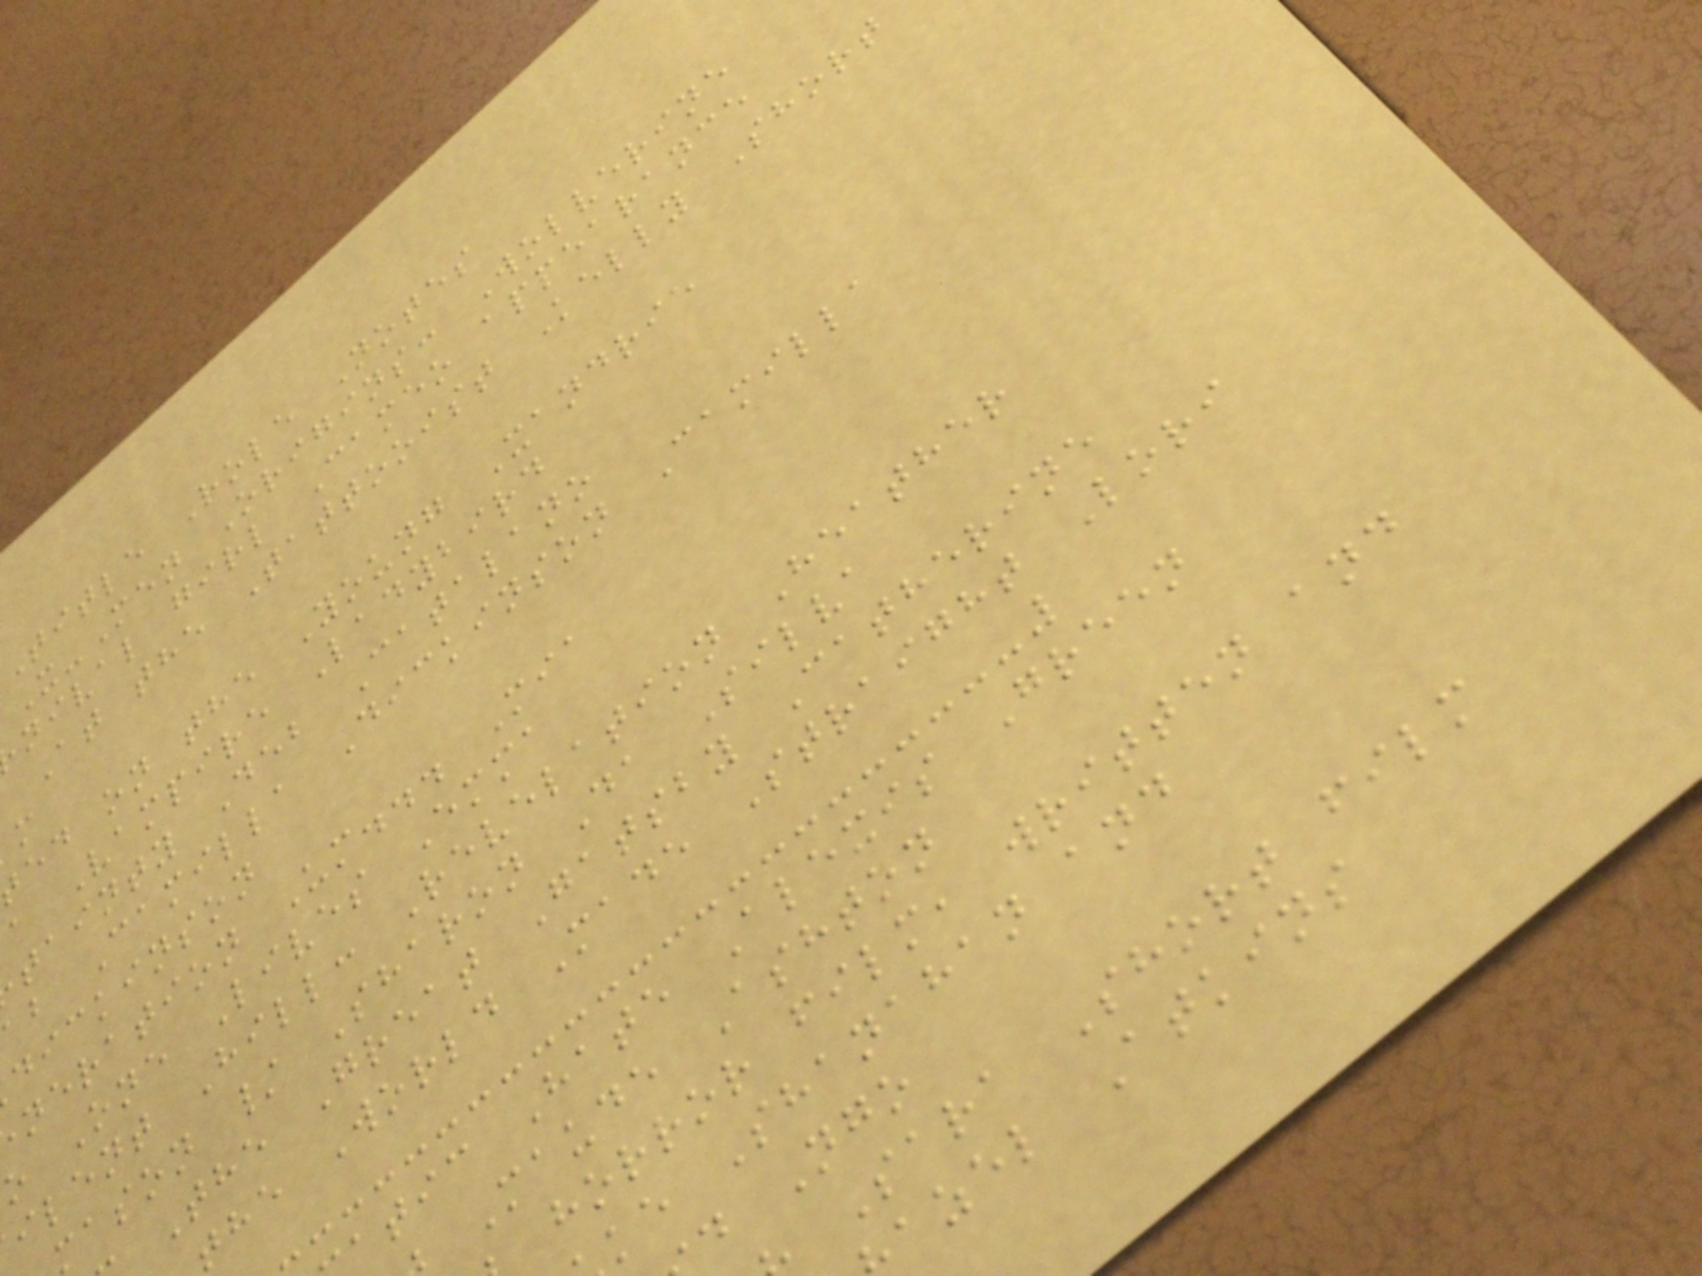Title Role Notes
X-Men Origins: Wolverine
nival girl Cameo appearance
At the Tattooist Kelly Short
ed on the Young Xandrie
a Vampire Ladybird
tainty Deb Catalano
b Camilla Dickinson Camilla
dickinson
neration Um... Mia
o One Lives Emma
ilent Hill: Revelation Heather
mason / Sharon Da Silva
The Great Gatsby Catherine
the World Made Straight Lori
atic Hate Alexis Green
Maude Ashton
horror film, written and
ke Shanahan and
d Ngo
Sara Short film
azel Atkins
